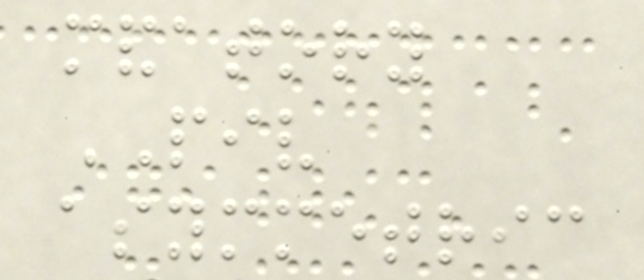mandatory
PIV
asymmetric
